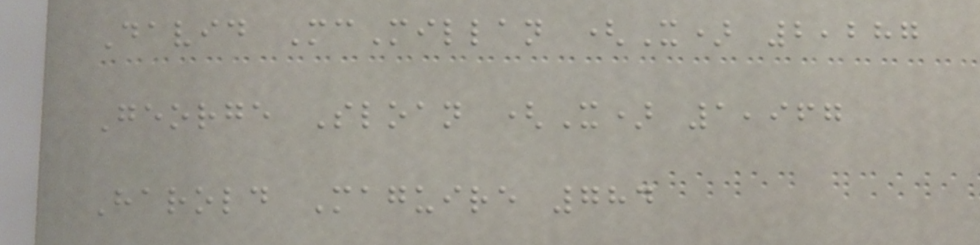David McMillan (X) 2,287
George Sloan (X) 1,967
Harold Maguire 784
